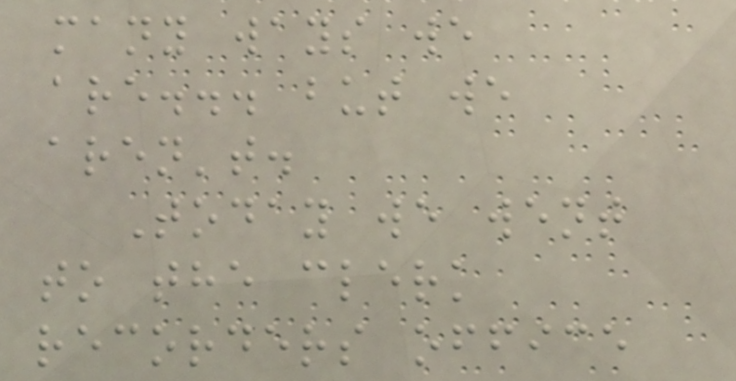many ways we
are... but we
aren't.
Today we went
to the clerk
recorders office
